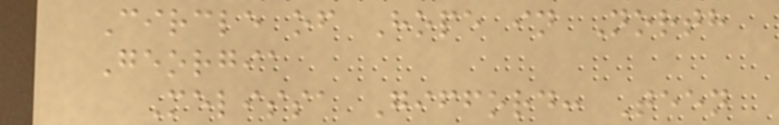Circle of Hope in North
Georgia
Melissa Gifford: Teen
